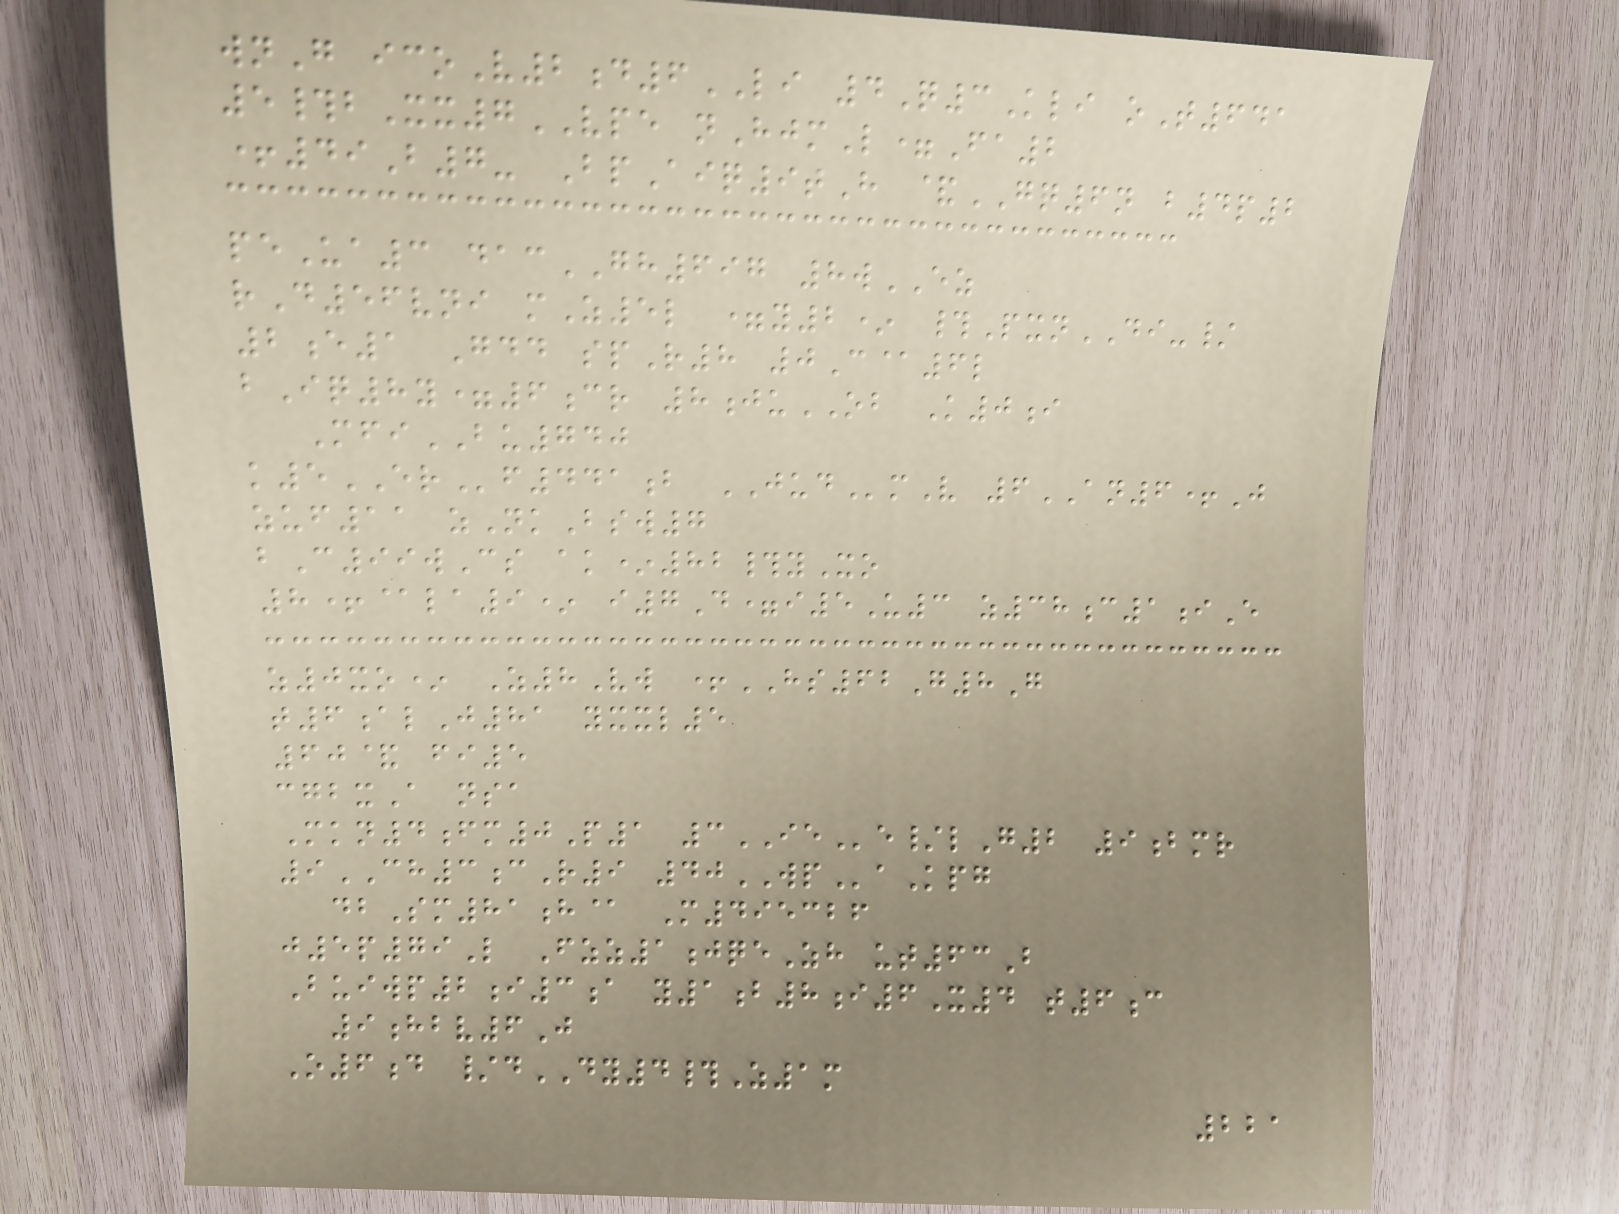wnG icoV2d6LI 4Q3Kli oT641
5#bXx7VPE nHjmL=Fa2
+49B7- BpAiq9tH &GQ6n b4p2
peUa3 dacGH697 8wEZ
rD56vni mZ5l =y2* #PxnDI-/
2e1 Gdd spR8 0C@6l
bIq8y=6cr 8juOB K0i
MfiBU740
k5ERf441b JUDmV 6AN6+J
zuf11 zNkBsw7
bC99wCs ak*82#yXo
8+@la9* i7D=i5U3 z38c1iE
z0xo* Z8Vw +HS62G8G
t6alJ81 yxxl5
60& fi5
cgbxA nsa
Mkn4fm0P1 3IEe/lG2 9bmr
9CH3cR9 40WPaKpg
dbSm81h@ M495326
j5p79L Fzz1jqeZh ut63B
Buiwp2i3a y1b8i6X4 t6c
9hbv6J
O6d /dDY4#Z1m
221
